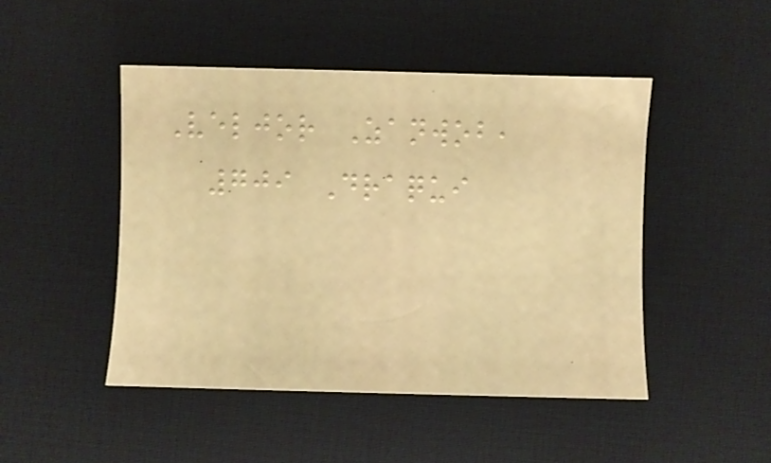Veljor Zanwob,
709 Draqui
